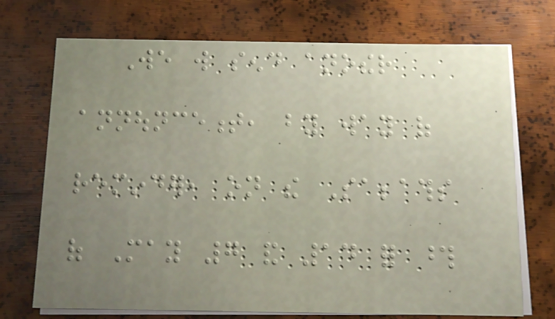We will send another
announcement, by way of
reminder, on the Sabbaths
of May 7 and 14 for those
